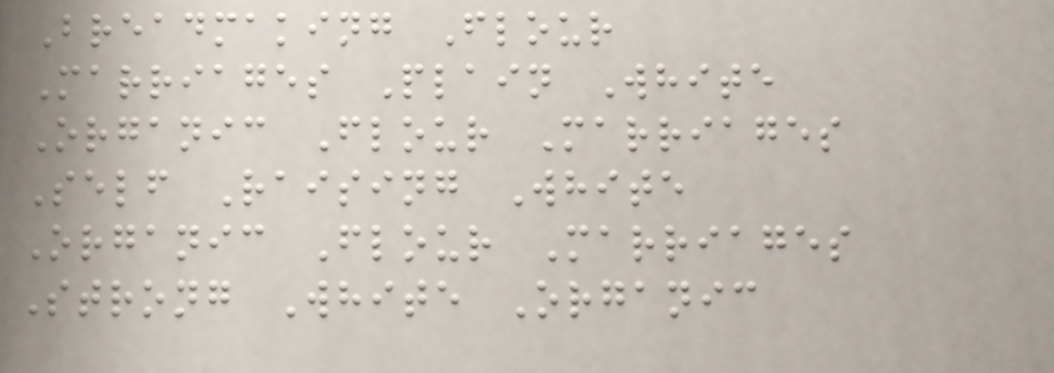Breadmaking Flour
Marriages Plain White
Organic Flour Marriages
Self Raising White
Organic Flour Marriages
Strong White Organic
